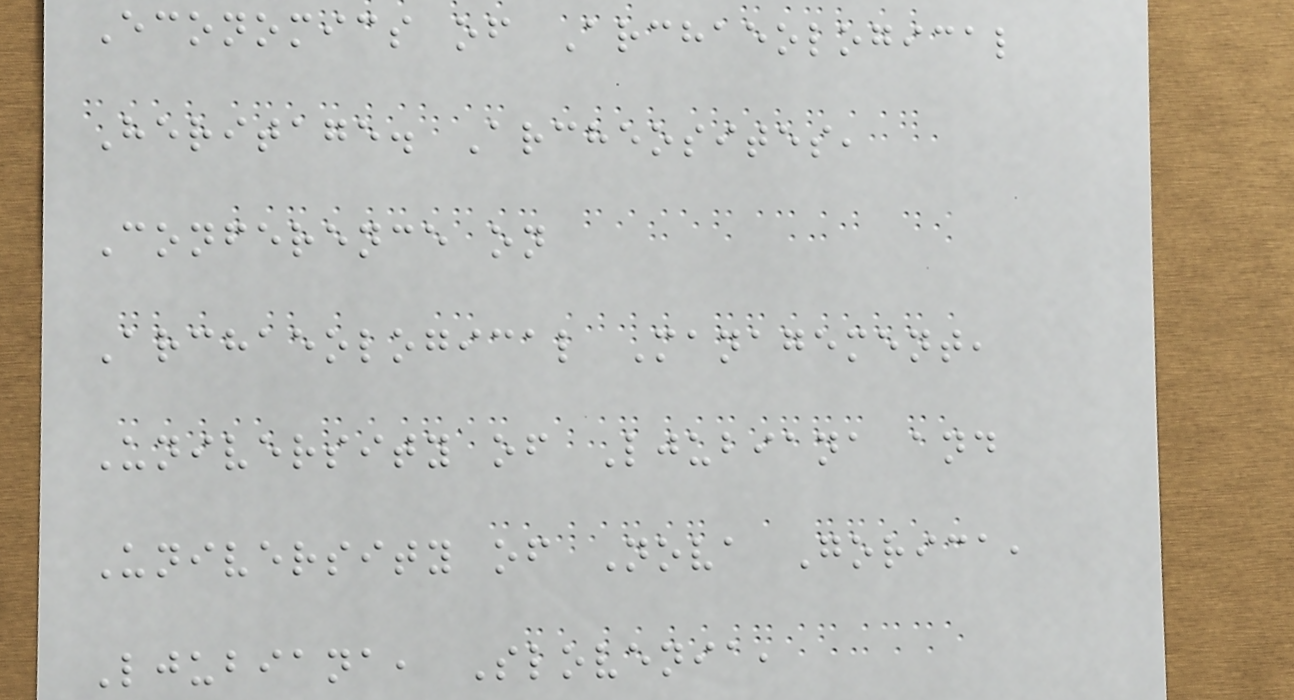Economics of Archaeological
Heritage. Archeosites,
Conference on
Archaeological Management,
University of Ljubiana and
University of Nova Gorica,
Ljubiana, Slovenia,
